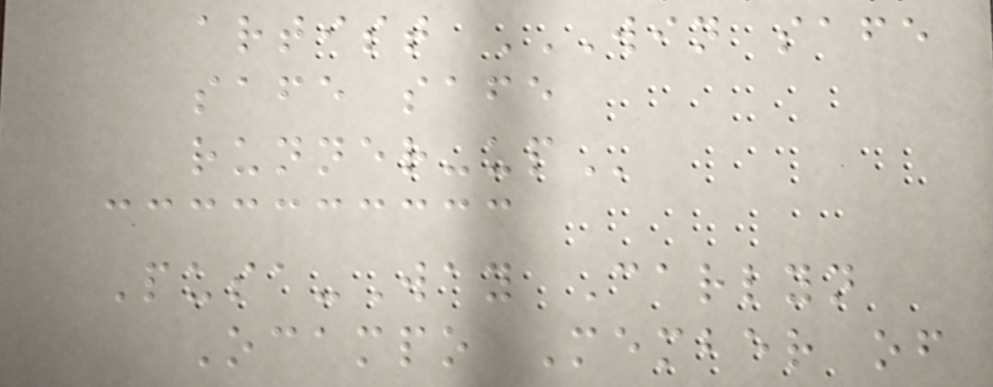artist WIN SAFE
SAFE SAFE
RUNNER-UP
Pusa-Way Carlyn
Ocampo Member of
